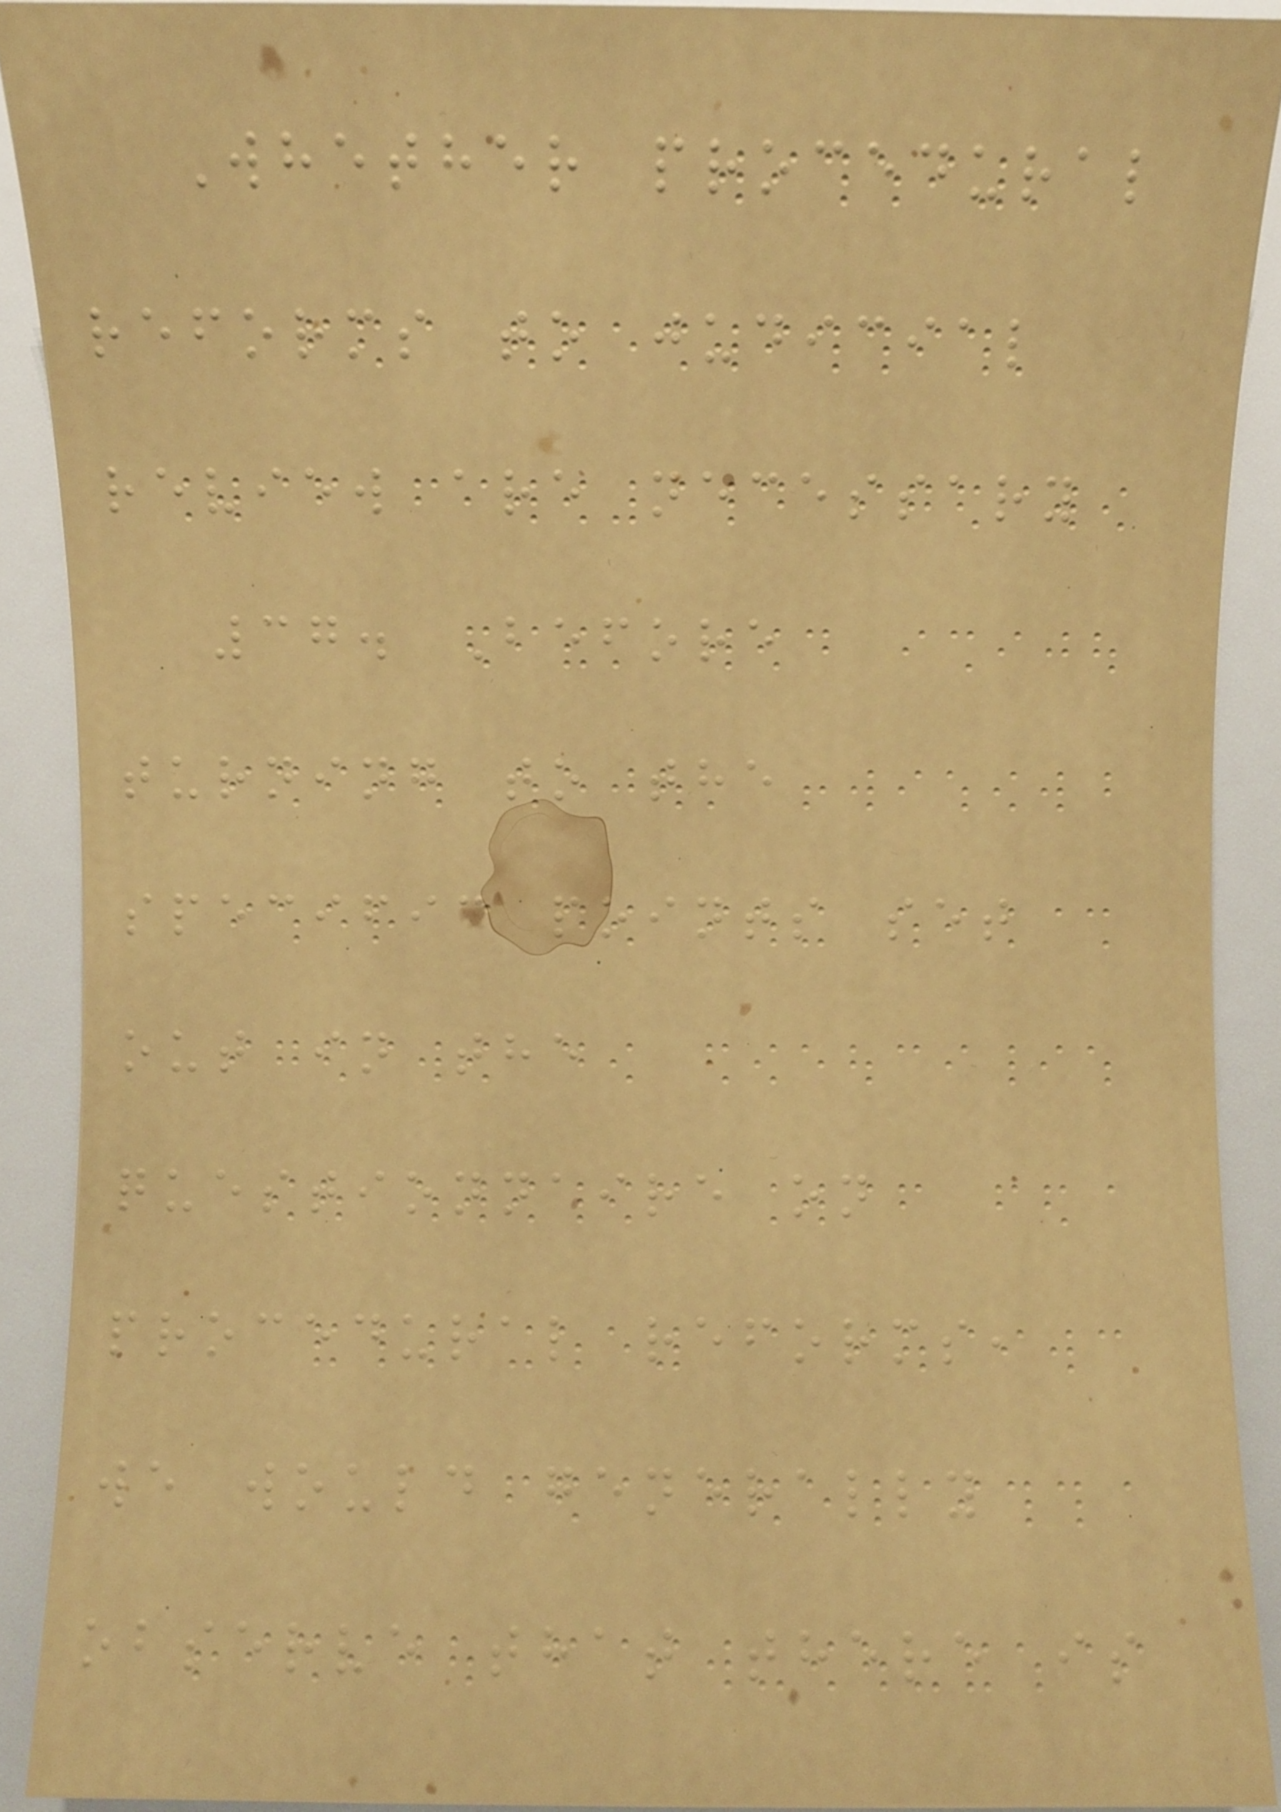Whether procedural
reforms to judicial
review are necessary
37. Before
turning to the
specific points set
out in the
questionnaire on
procedural reforms,
we would generally
observe that there is
